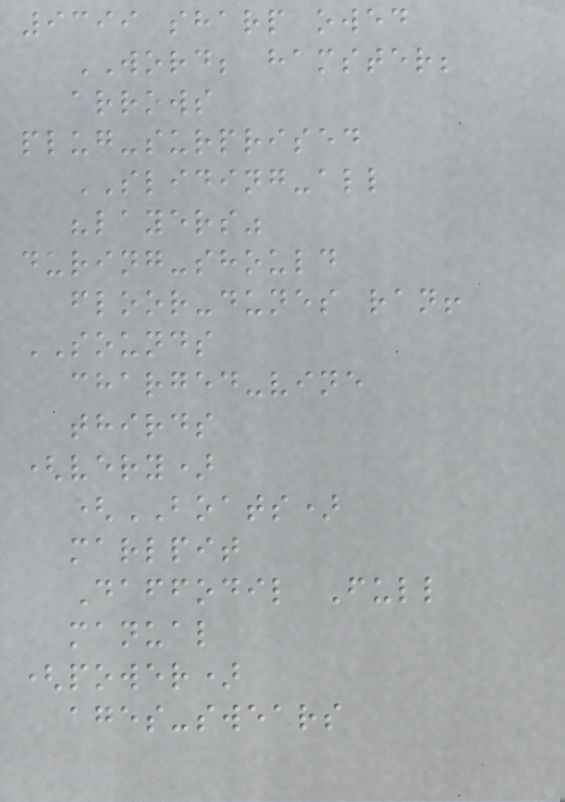9399 sharp owed
WORD; hamster;
arrows
plug-surprised
SLIDING-all
"layers"
during-should
floor-dunes ran!
SOUNDS
charged-vine
thirds
(very)
(BOATS)
marlpit
Daffodil Full
manual
(power)
ages-swears
